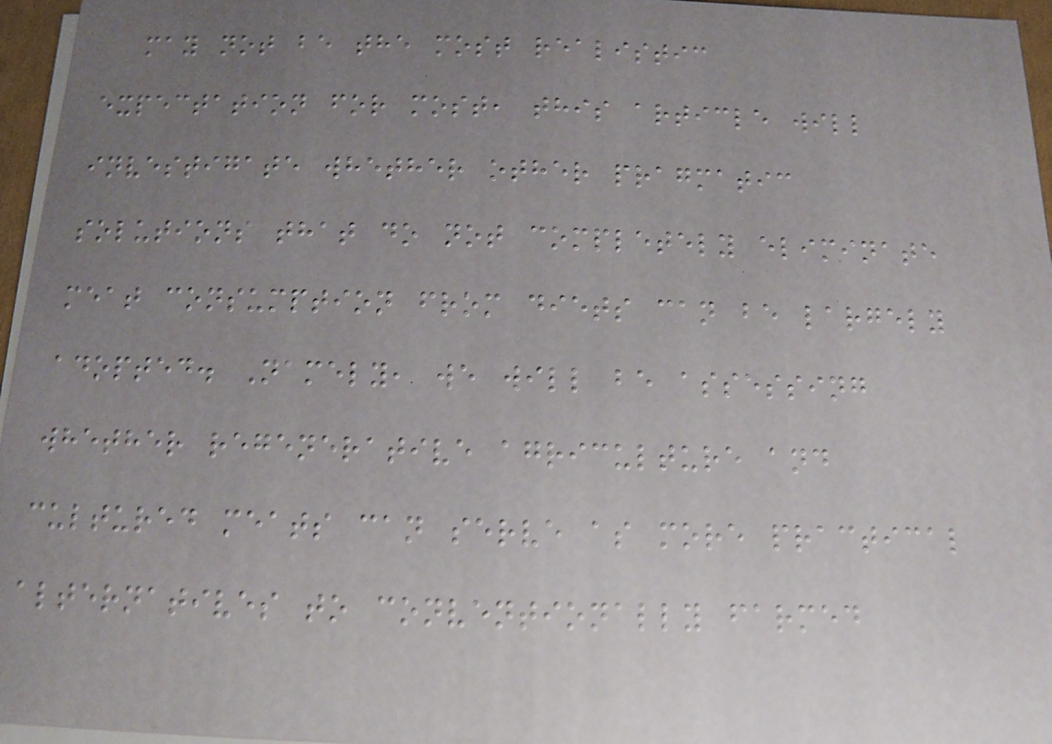may not be the most realistic
expectation for most, this article will
investigate whether other pragmatic
solutions that do not completely eliminate
meat consumption from diets can be largely
adopted. Namely, we will be assessing
whether regenerative agriculture and
cultured meats can serve as more practical
alternatives to conventionally farmed
